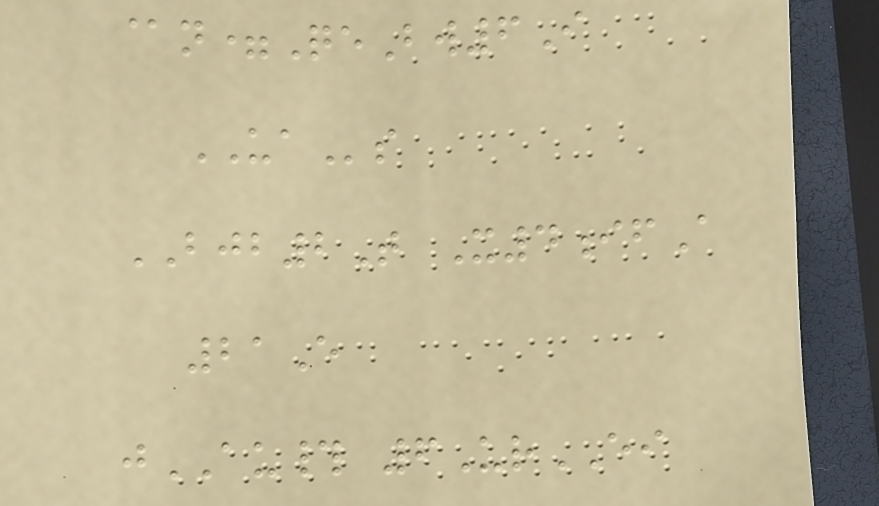@n=QeBw6I
UAs
BJB2T X4ifA
21E
jAU# 6UrEI
